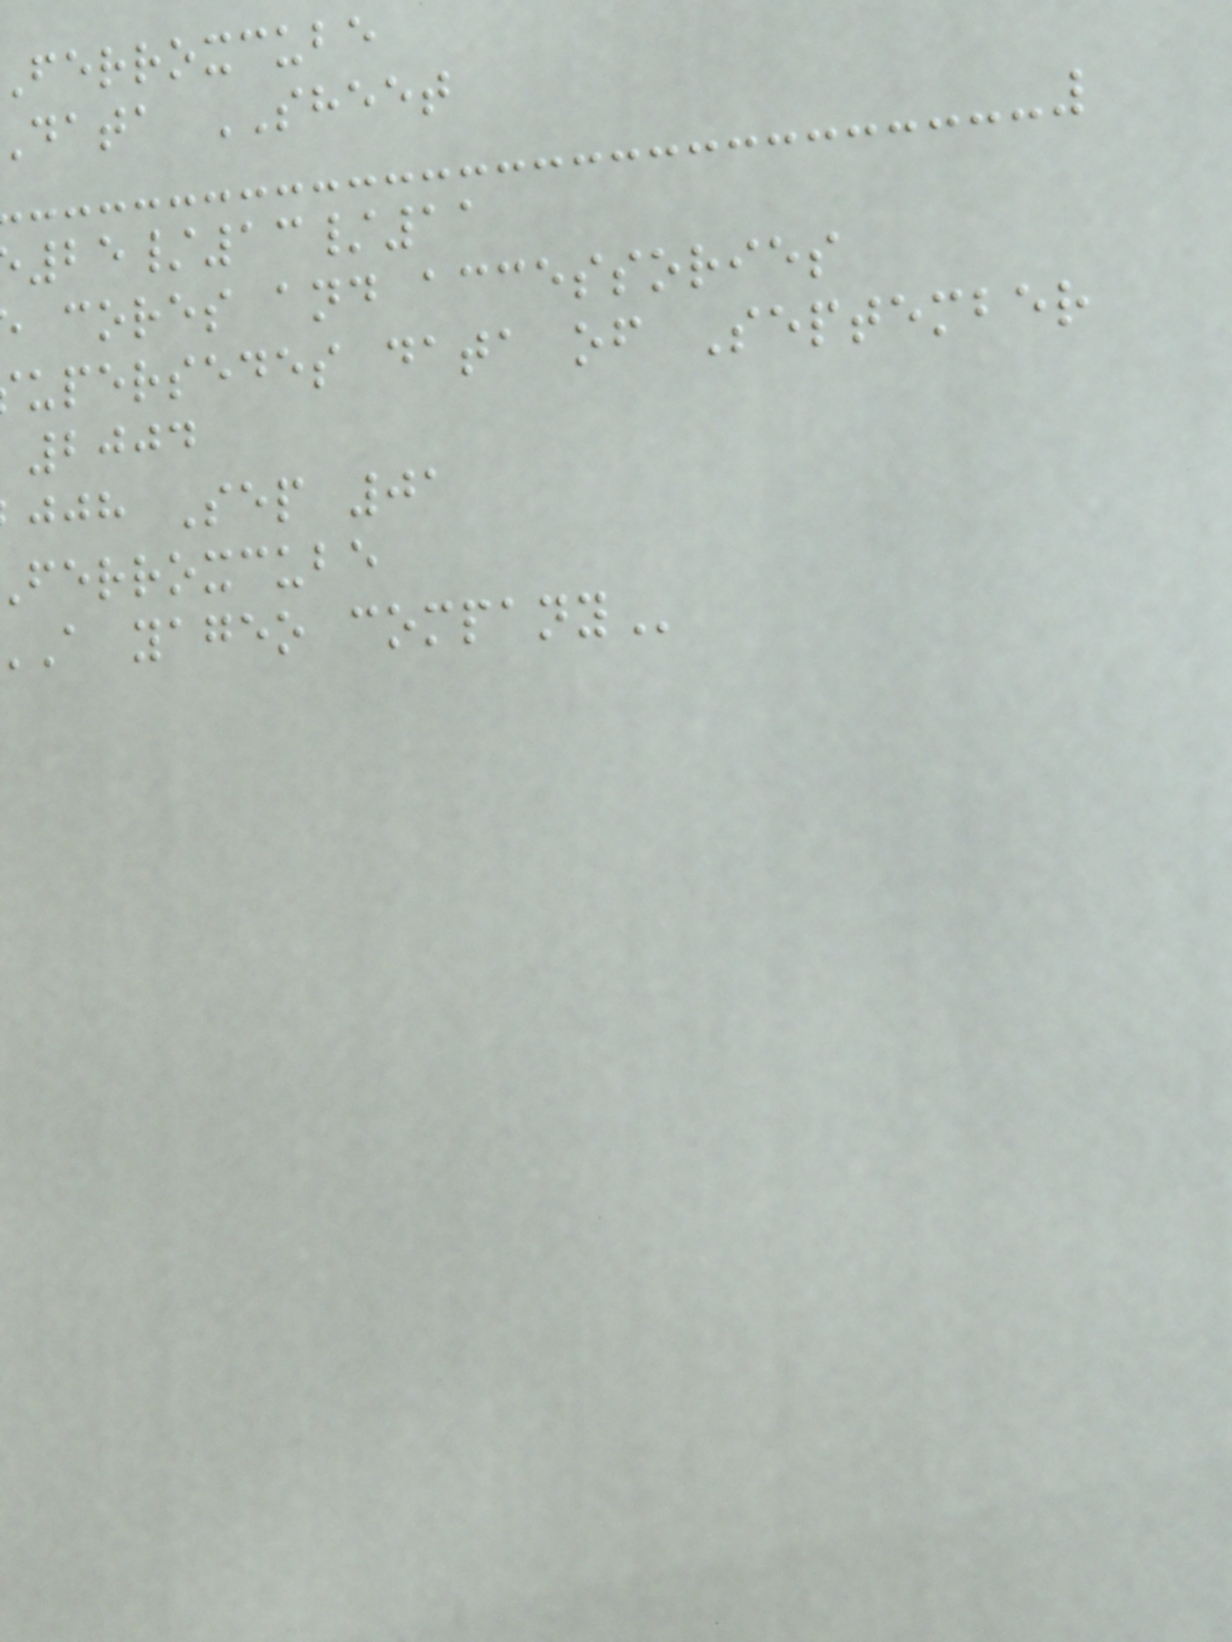ferroxcube
data SHEET
25/13/11
cores and accessories
upersedes data of September
2004
jjh Sep 01
ferroxcube
A yageo
